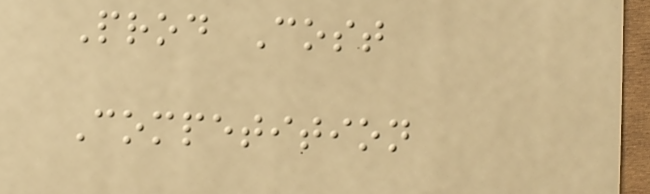Prod Cost
Competition
